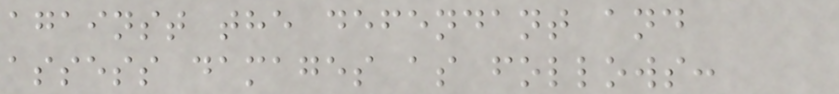against the defendant and
assess damages as follows:
